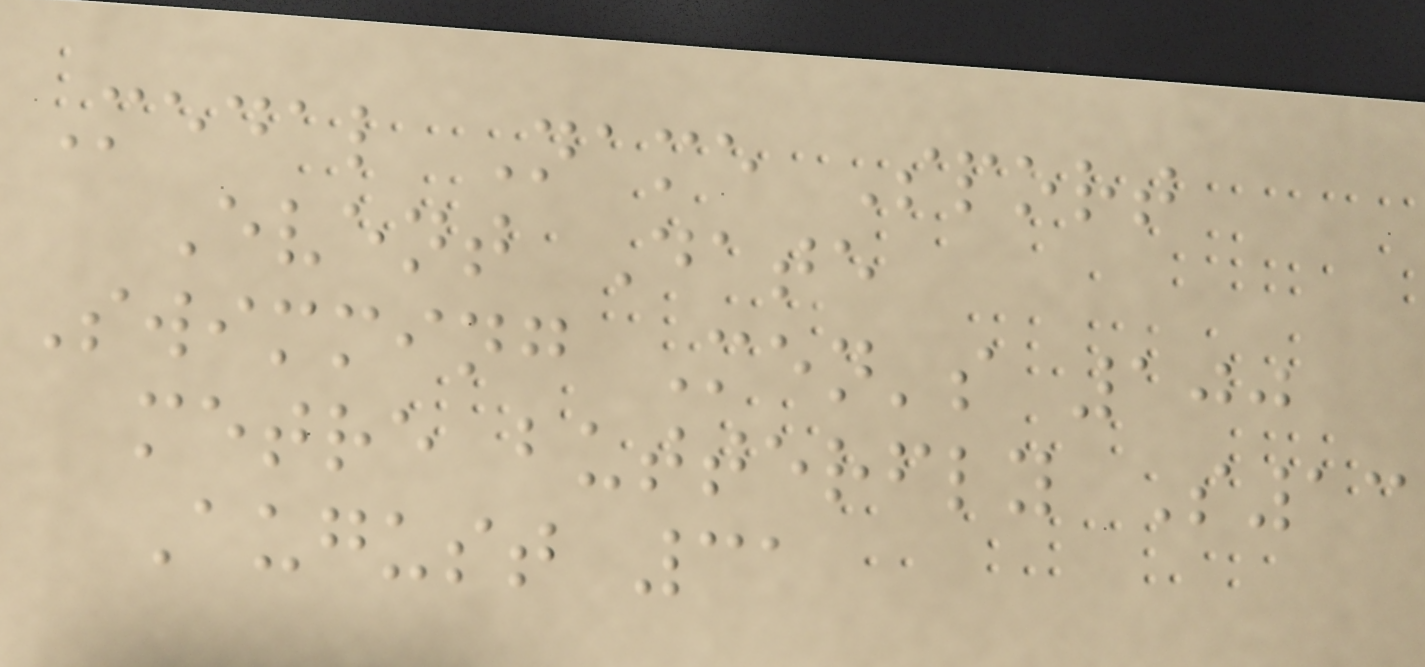Medal Name Sport
Event Date
Swimming Men's 100
metre butterfly S13
August 31
